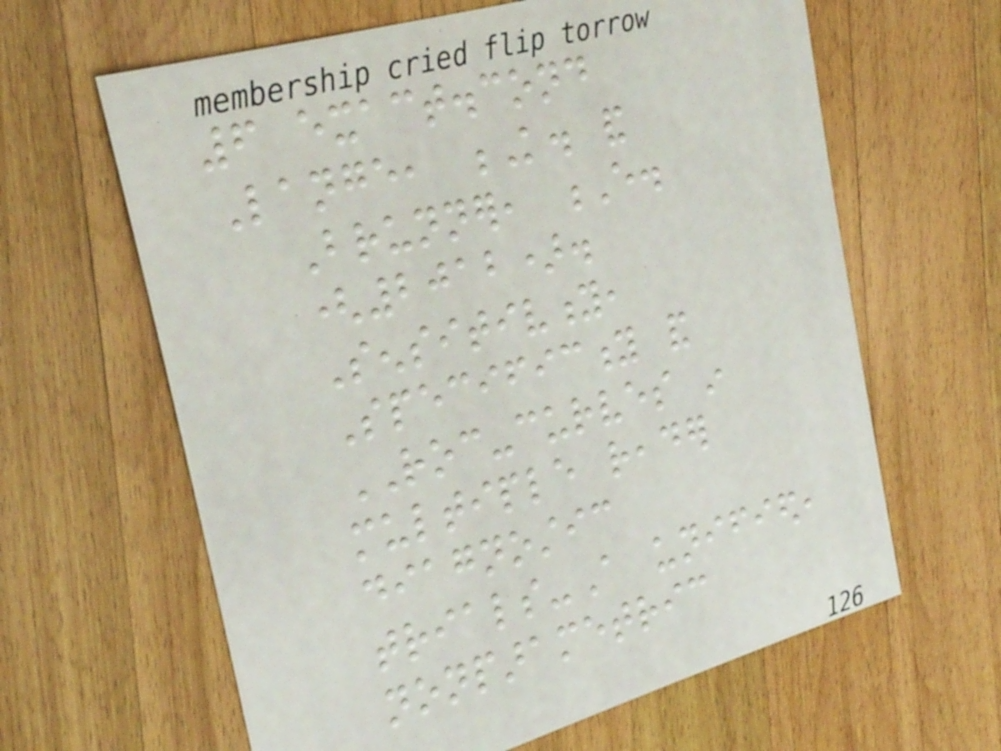6 exact.cond
Lange, K. and
Brunner, E.
(2012).
Sensitivity,
Specificity and
ROC-curves in
multiple reader
diagnostic
trials-A unified,
nonparametric
